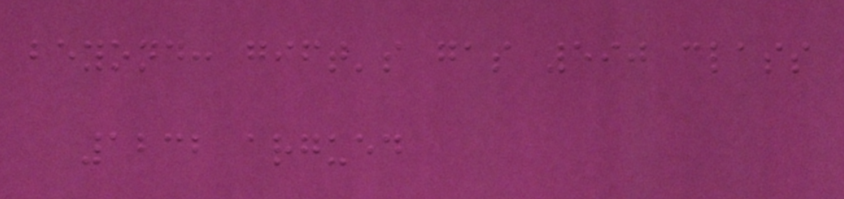beyond: gift's gas 590 class
1232 argued
